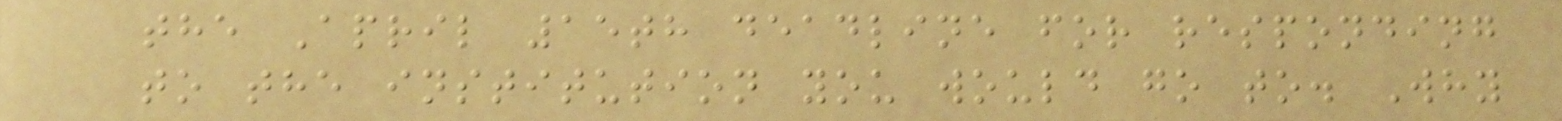the April 15th deadline for responding
to the institution you would go to. Why
